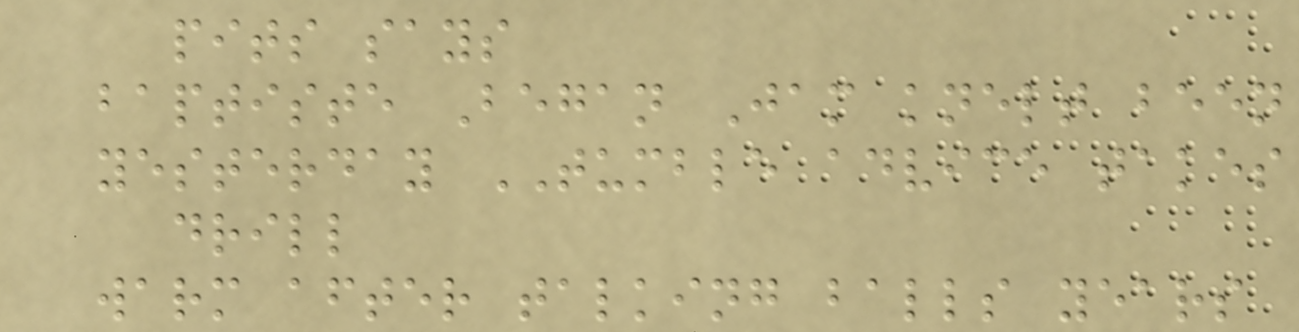pits says
baptiste Began Jam knelt been
yesterday TUMBLE advice takes
drill
warm after talking balls years
